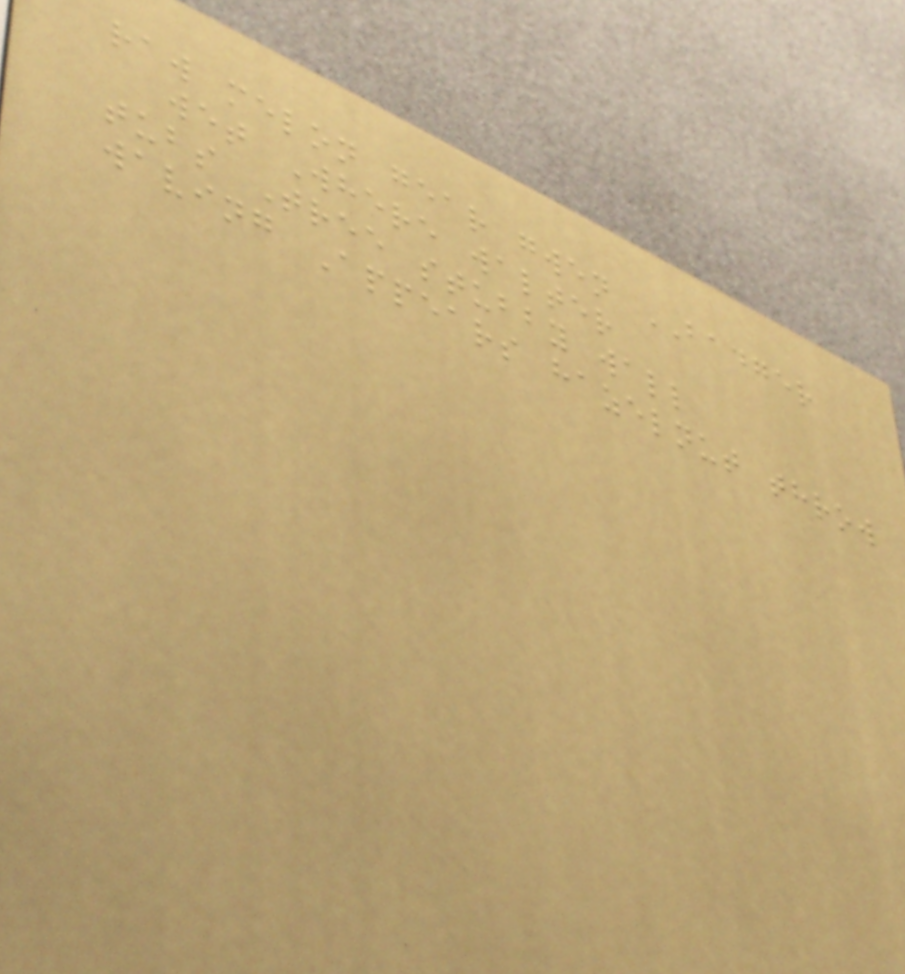raw melon gear gwen BADGER
wet Where walter
tubs Tree stubby wall
waving Appears hazelnut throw
